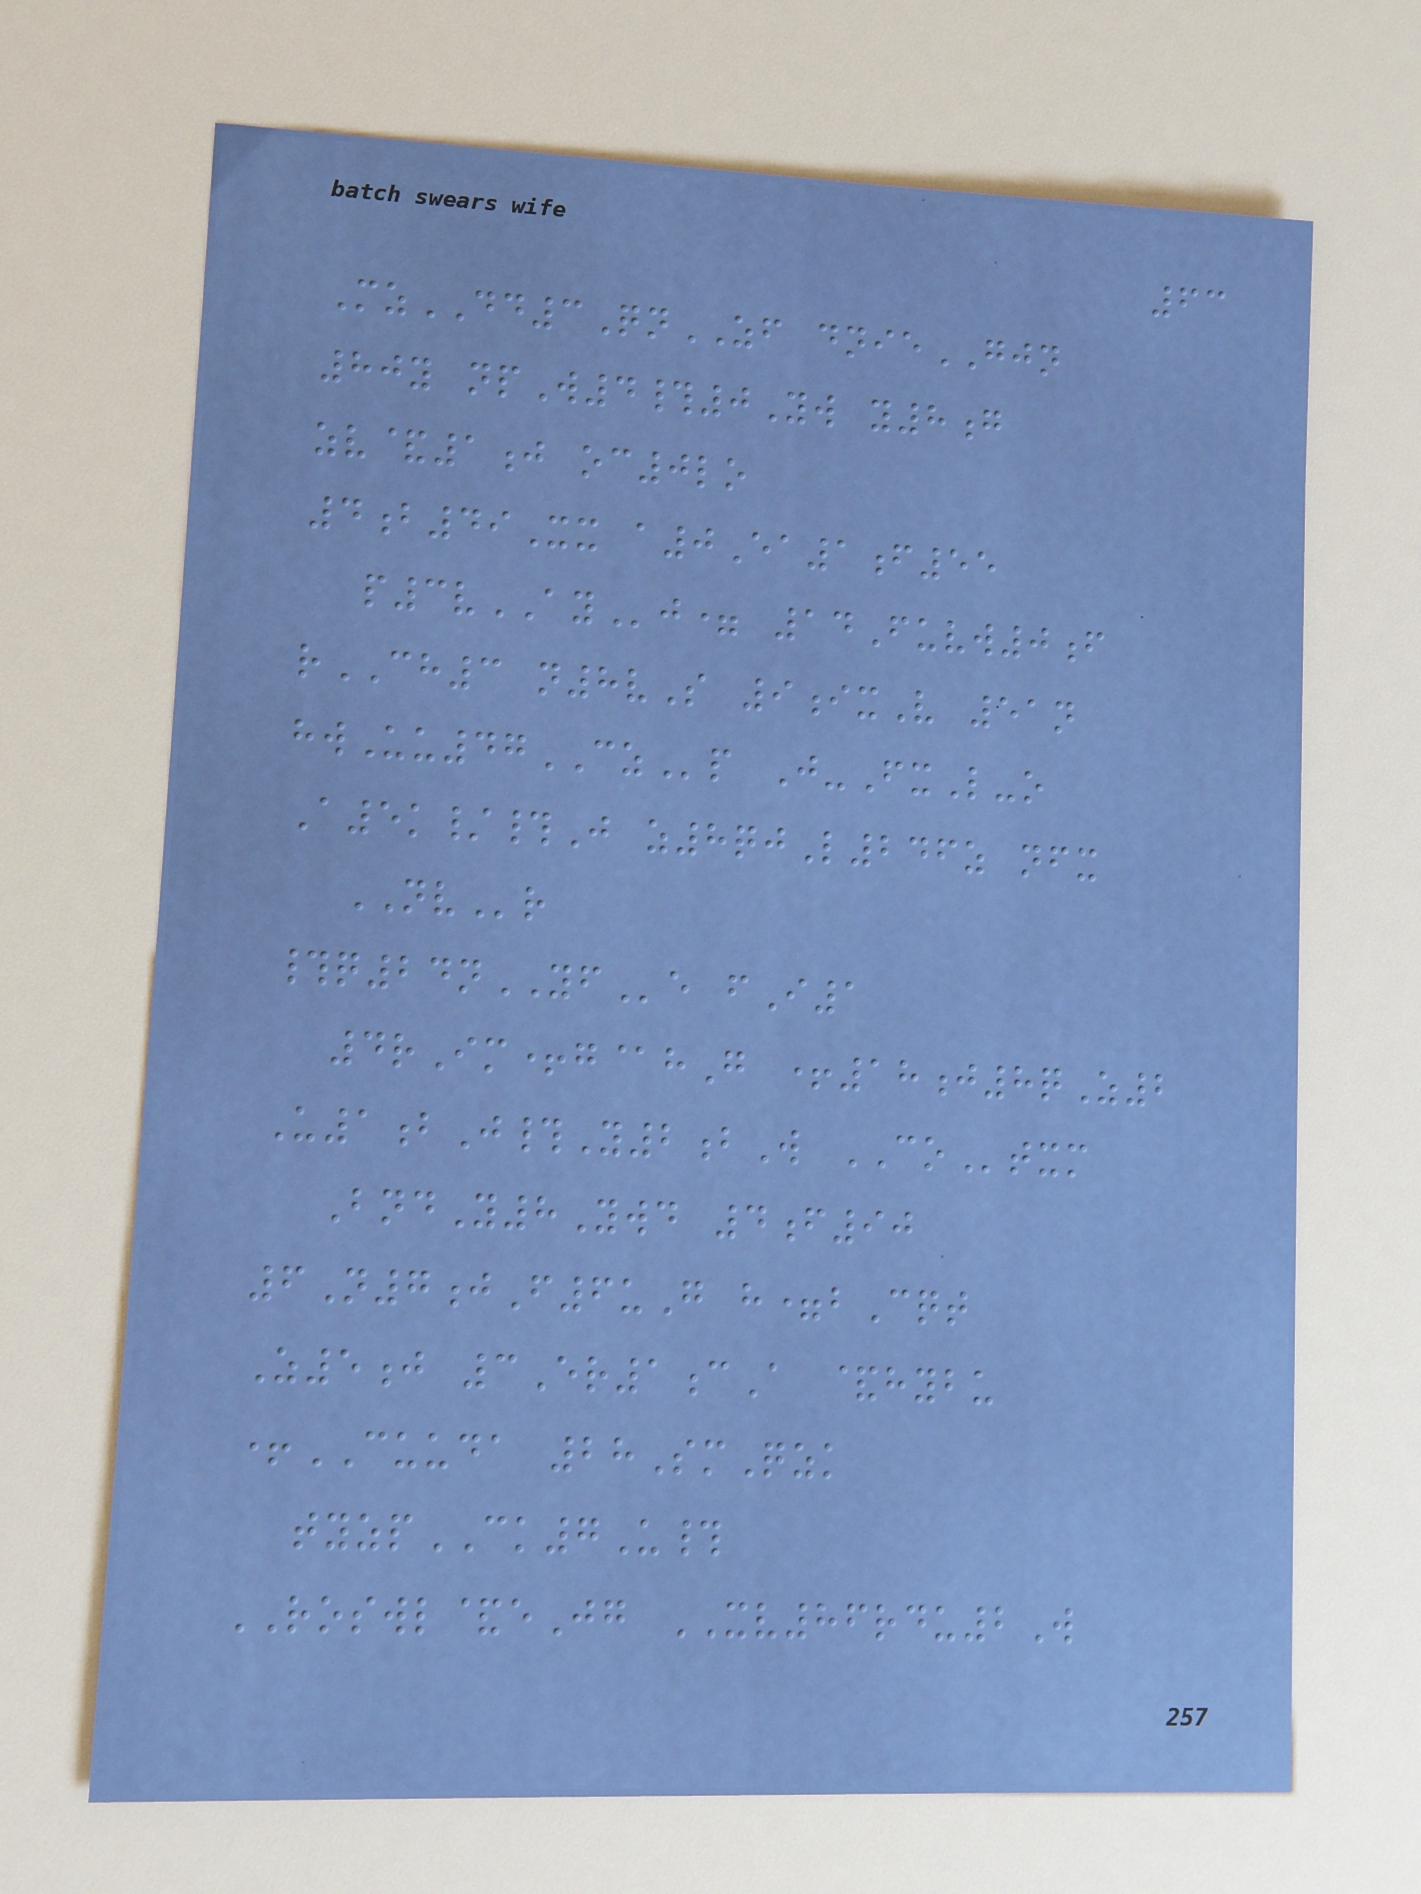63
MzDD3QnZF dnieGJN
80y npW4#0Yw y8g
zv&1j oc0lo
4b49Xx a0Ea1f55
p3vAYj= 14Fuvw0f
rCH3 n8vS 9ixV 51n
hwUu47CZp J-FxL-o
A5k/#J z8qjL246z nfx
NVr
#q24nYFe fI1
4rIm+g@hG +18j8qZ2
U1bJ#Y2bW COtxm
BndY8Ywd 4f90
6N7jF6uG h=bCqt
Z5j 3Er1cA &hybu
+CUUDA 28SmQzk
tyzpCK7U#
ROSWL&eJg XV86rdu2W
